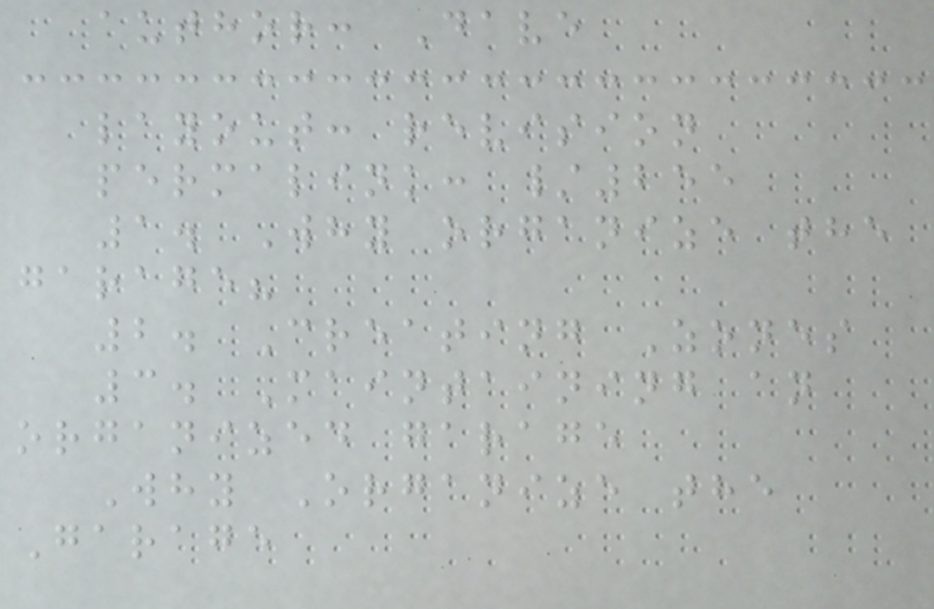author: Dave
layout: revision
permalink: /255
1. Why organize the
garage?
2. Creating Zones
3. Maintaining an
organized garage
Why Organize the
Garage
